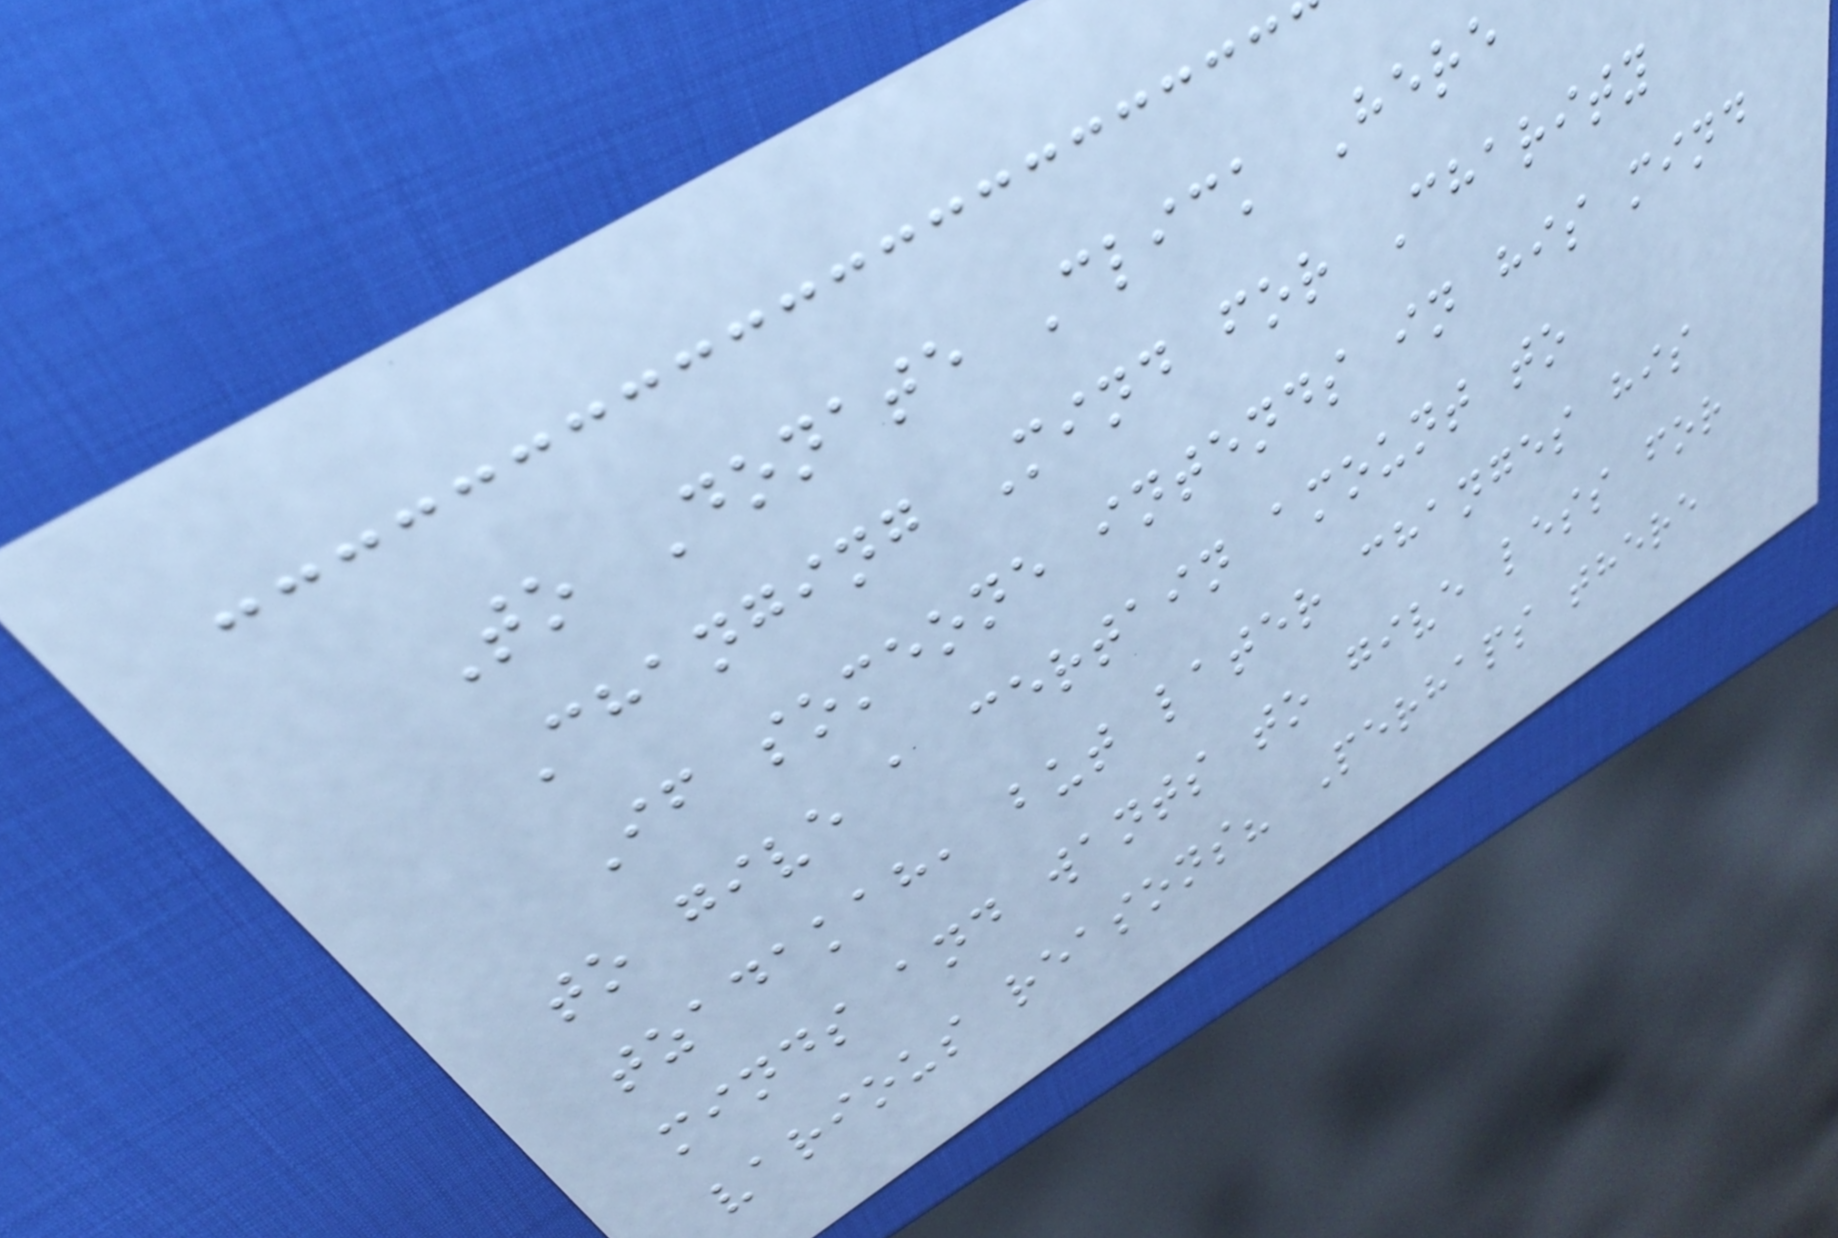To Donate Click Here
Changing Mind for Charity
If someone intends in his mind
to give a certain amount to
tzadakah, but later changes his
minds and wants to give less for
various reasons? Perhaps there
